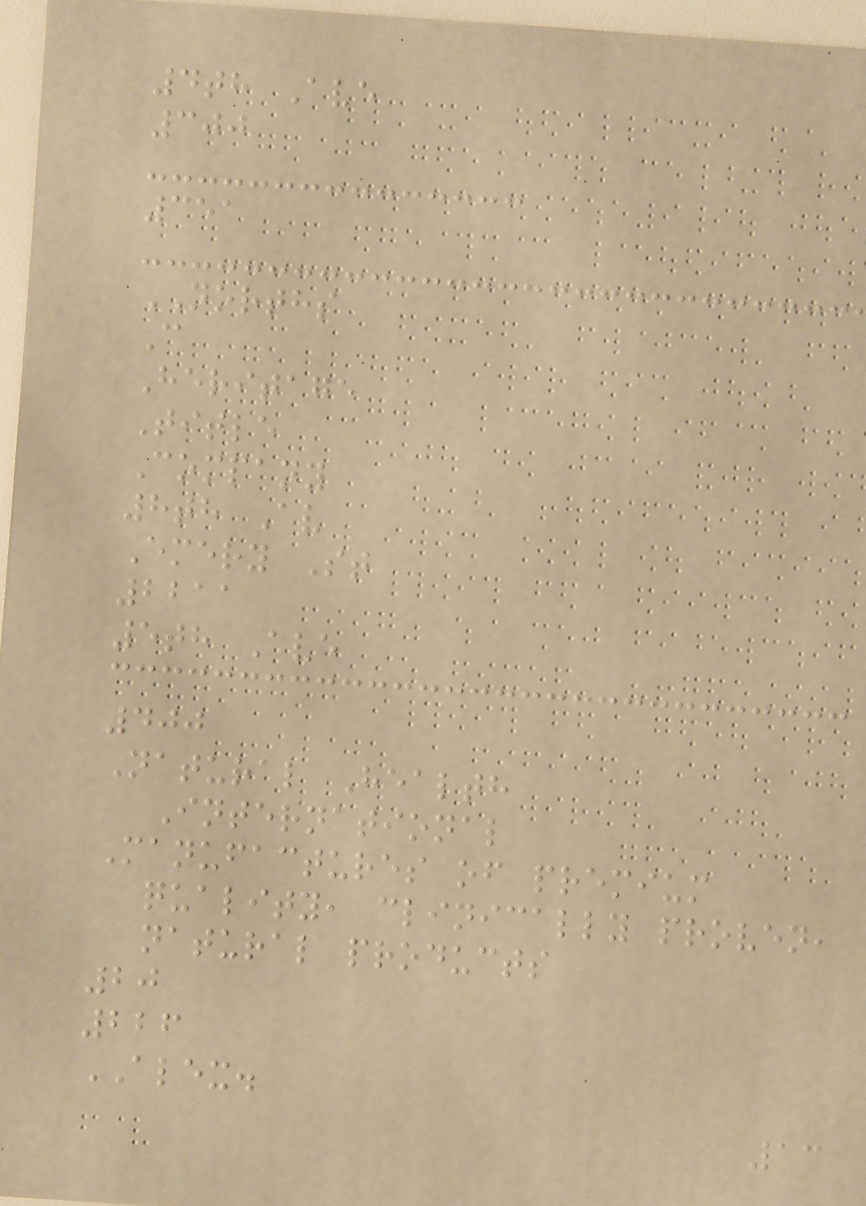4th Ave
300
351
NORTHS
C
Heritage
Title
Company
8th Av
Emery St
2211
5th Ave
400
Natural Health
International
Manufactures of premium
quality, clinically proven,
natural products
20
226
ALEX.
13
